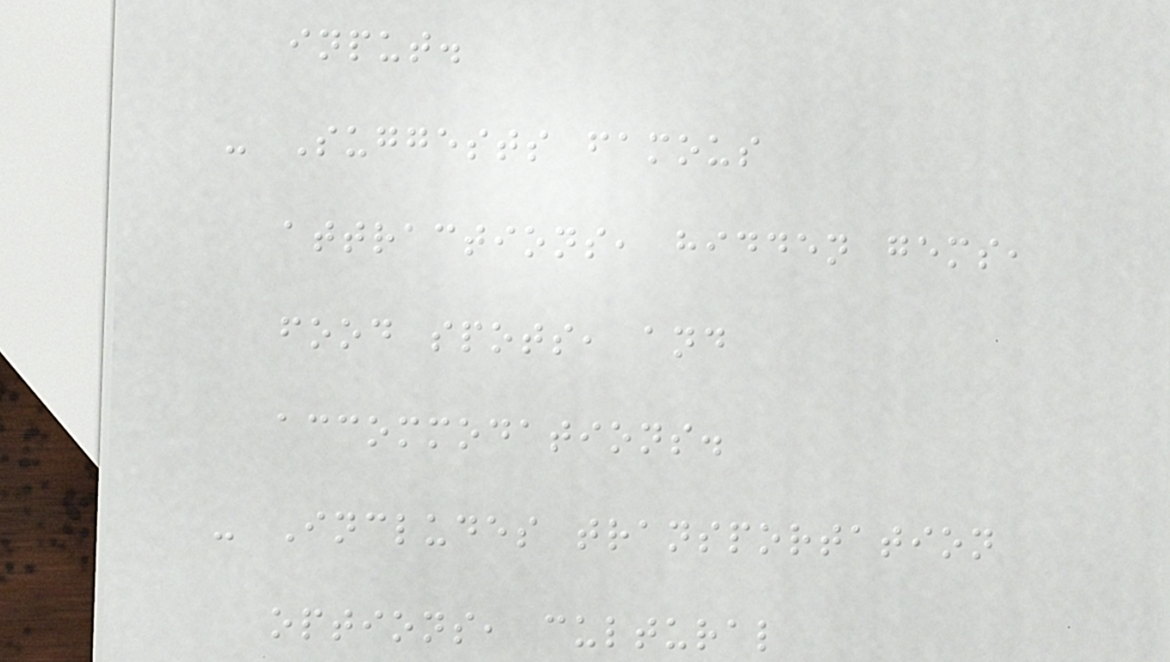input.
- Suggests famous
attractions, hidden gems,
food spots, and
accommodations.
- Includes transportation
options, cultural
